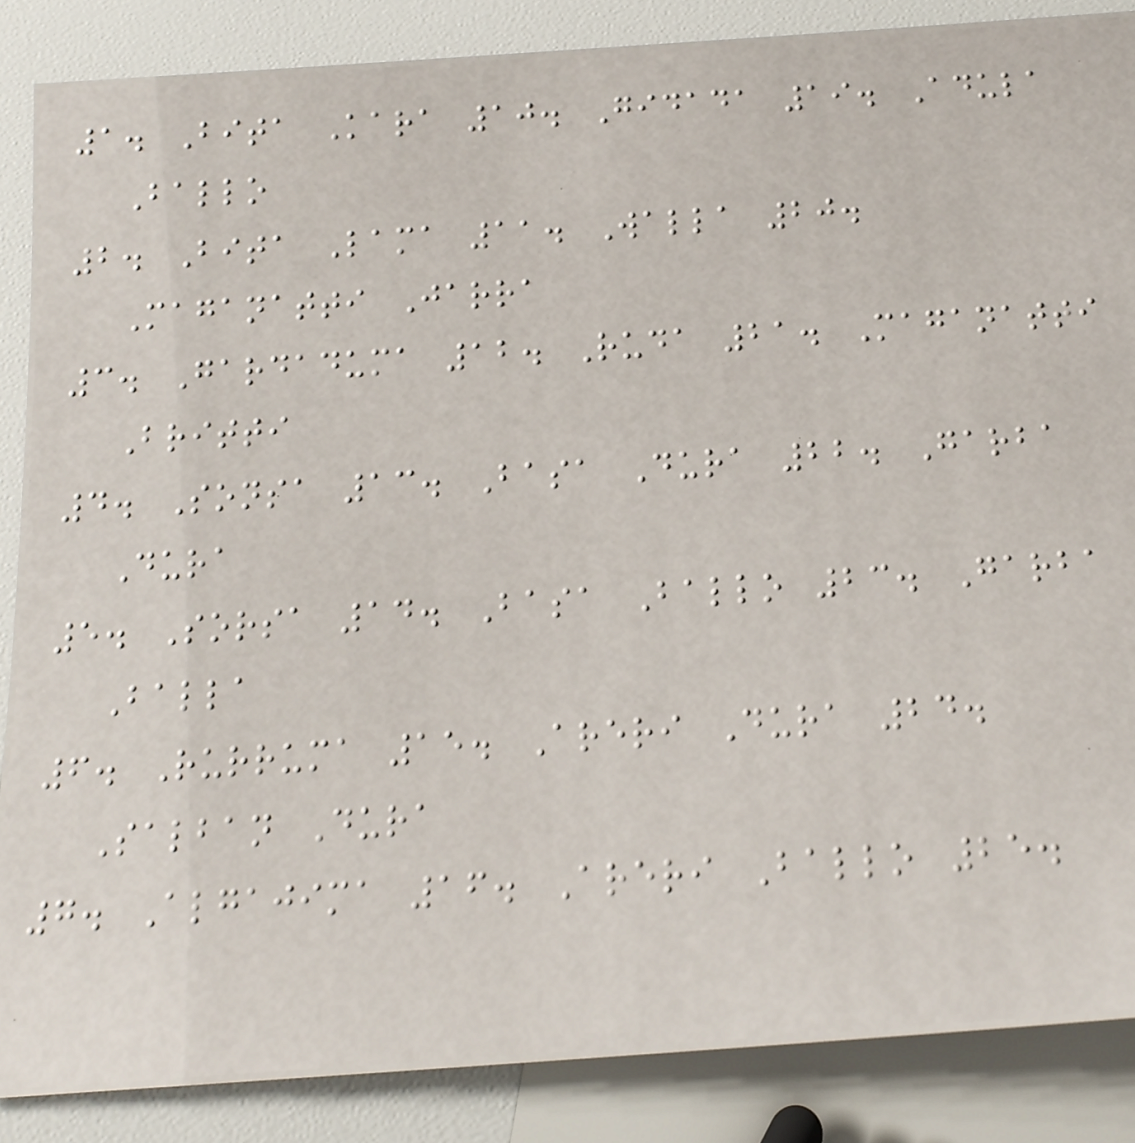1. Bita Kara 10. Gidada 19. Adula
Ballo
2. Bita Lama 11. Walla 20.
Maganatti Jarra
3. Gardaduma 12. Ruda 21. Maganatti
Britti
4. Sonsa 13. Basa Dura 22. Garba
Dura
5. Sorsa 14. Basa Ballo 23. Garba
Balla
6. Rurruma 15. Areri Dura 24.
Salban Dura
7. Algajima 16. Areri Ballo 25.
